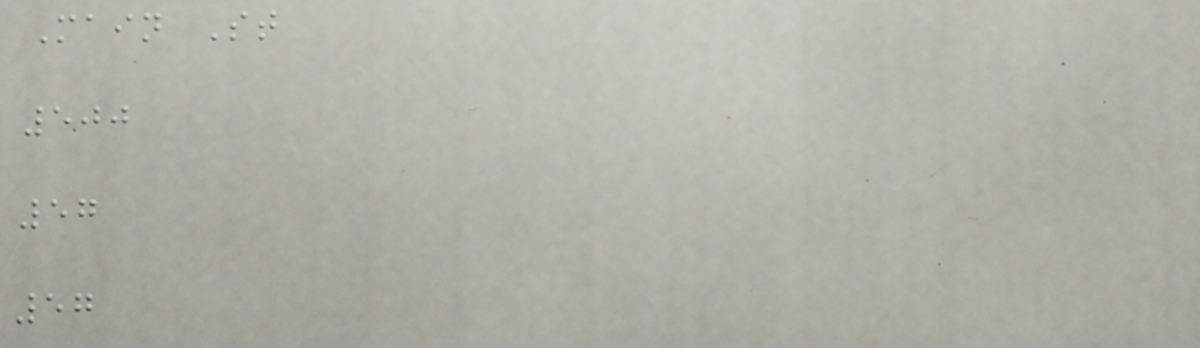Main St
500
57
57
